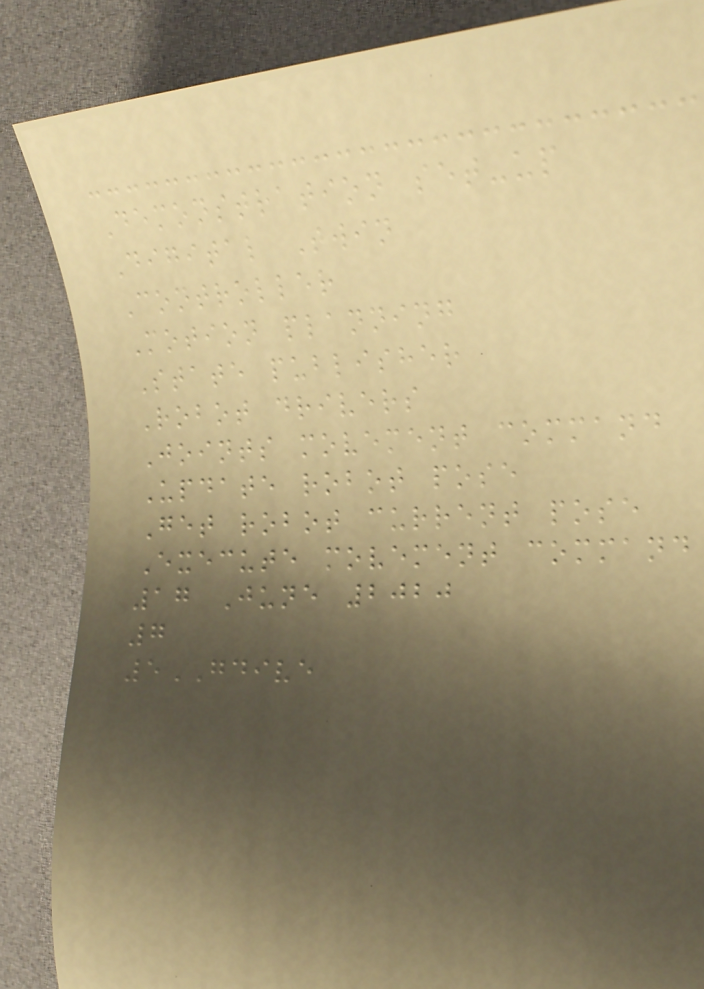Demonstration set-up
Digital Twin
Controller
Motion planning
State publisher
Robot drivers
Joints movement command
Update robot pose
Get robot current pose
Execute movement command
17 June 2020
7
5GDIVE
